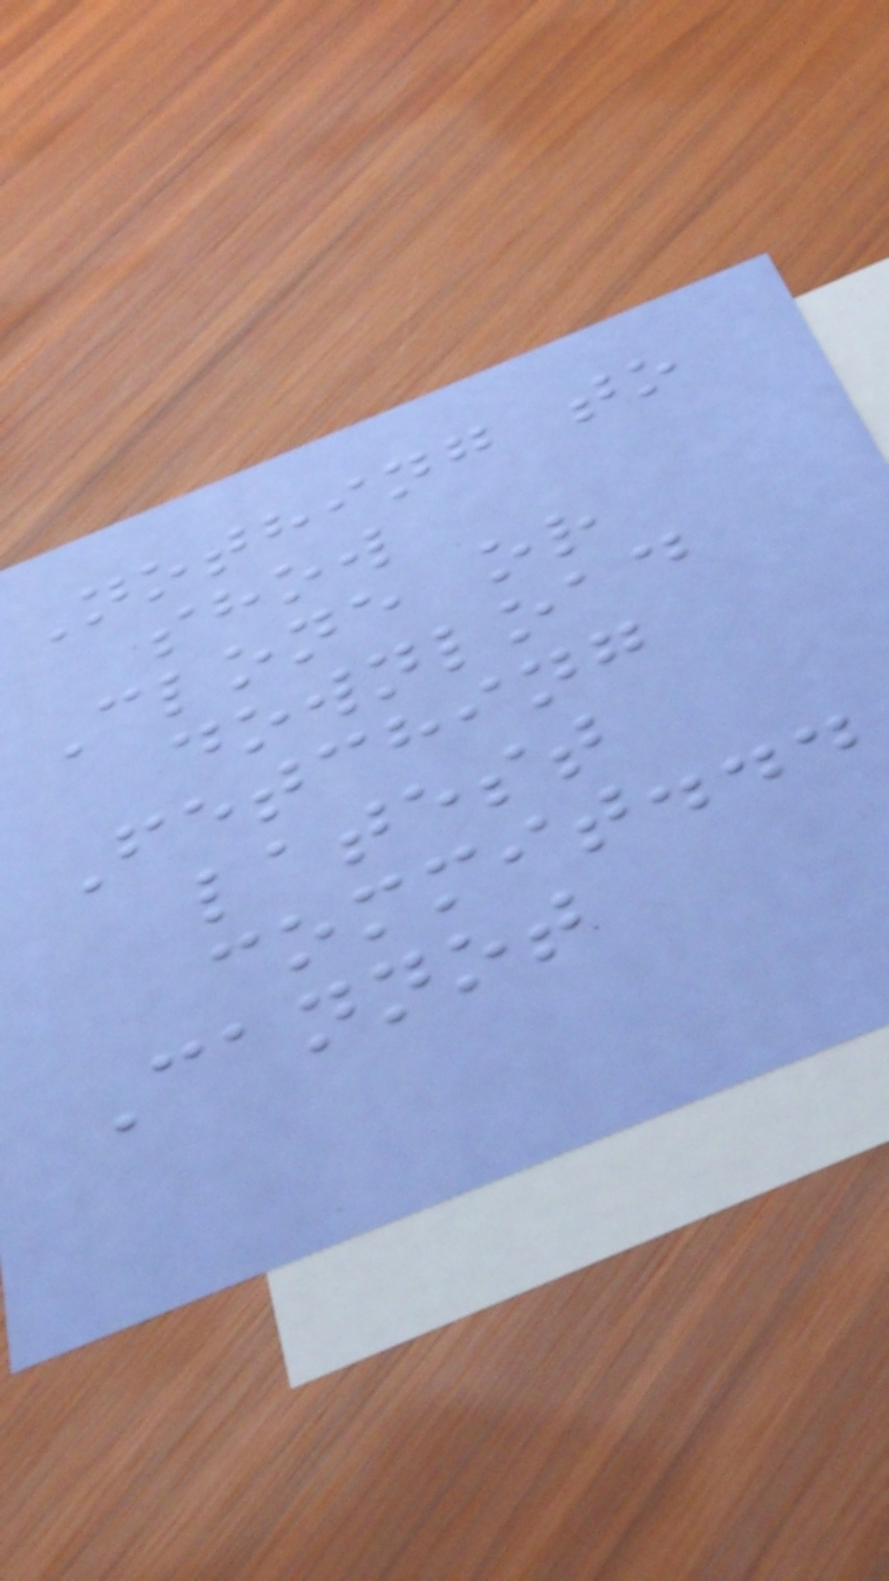Nothing to
show
Clone or
download
Fetching
latest
commit...
Cannot
